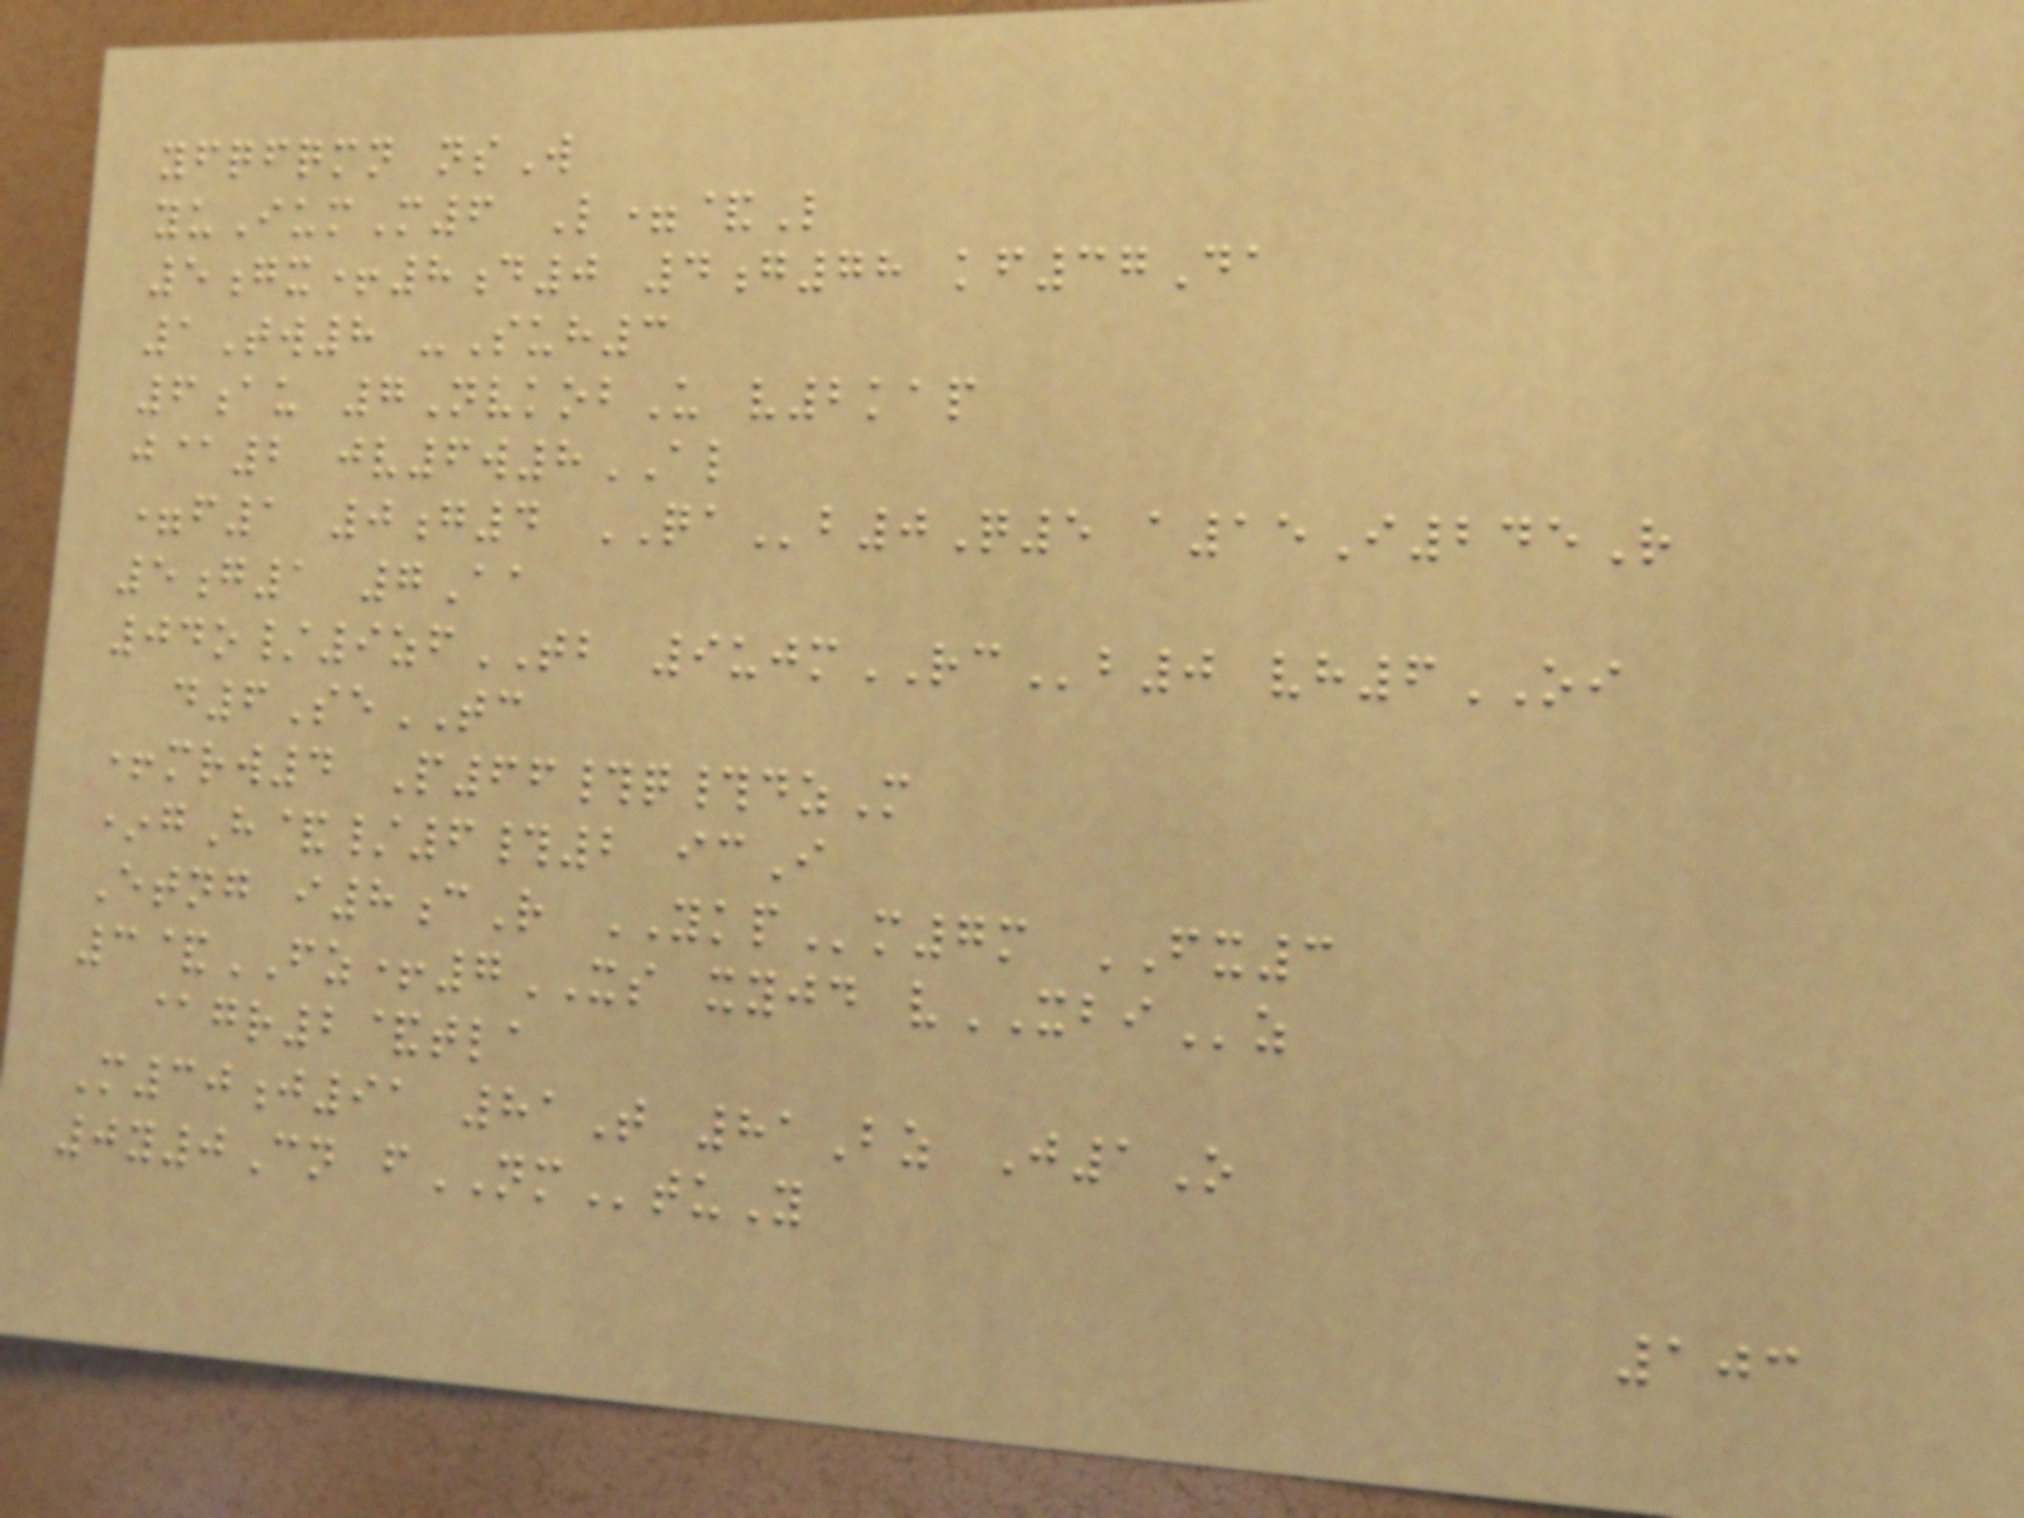yfqfqmn nsW
yuIumM6 L=&L
5gx+8d0 4g78 kf37Da
1Tw8 -Suh3
6au 7NvkobU v2kap
j@2 jv6w8AL
=f1 0g4 QAb0Q5 a15I245R
5g1 7Aa
04o/9zfTB 9ujmRCb0 vh6OI
d6SeTC
+mrw4 P66#q#dzM
*gH&/6#2 icI
Etng i8cR YKPm7m FX3
3&FZ+7XS xyjd vXBIz
@gr2&tla
M30j91 81T 81Bz J1O
0y0Cn fNMtuY
103
